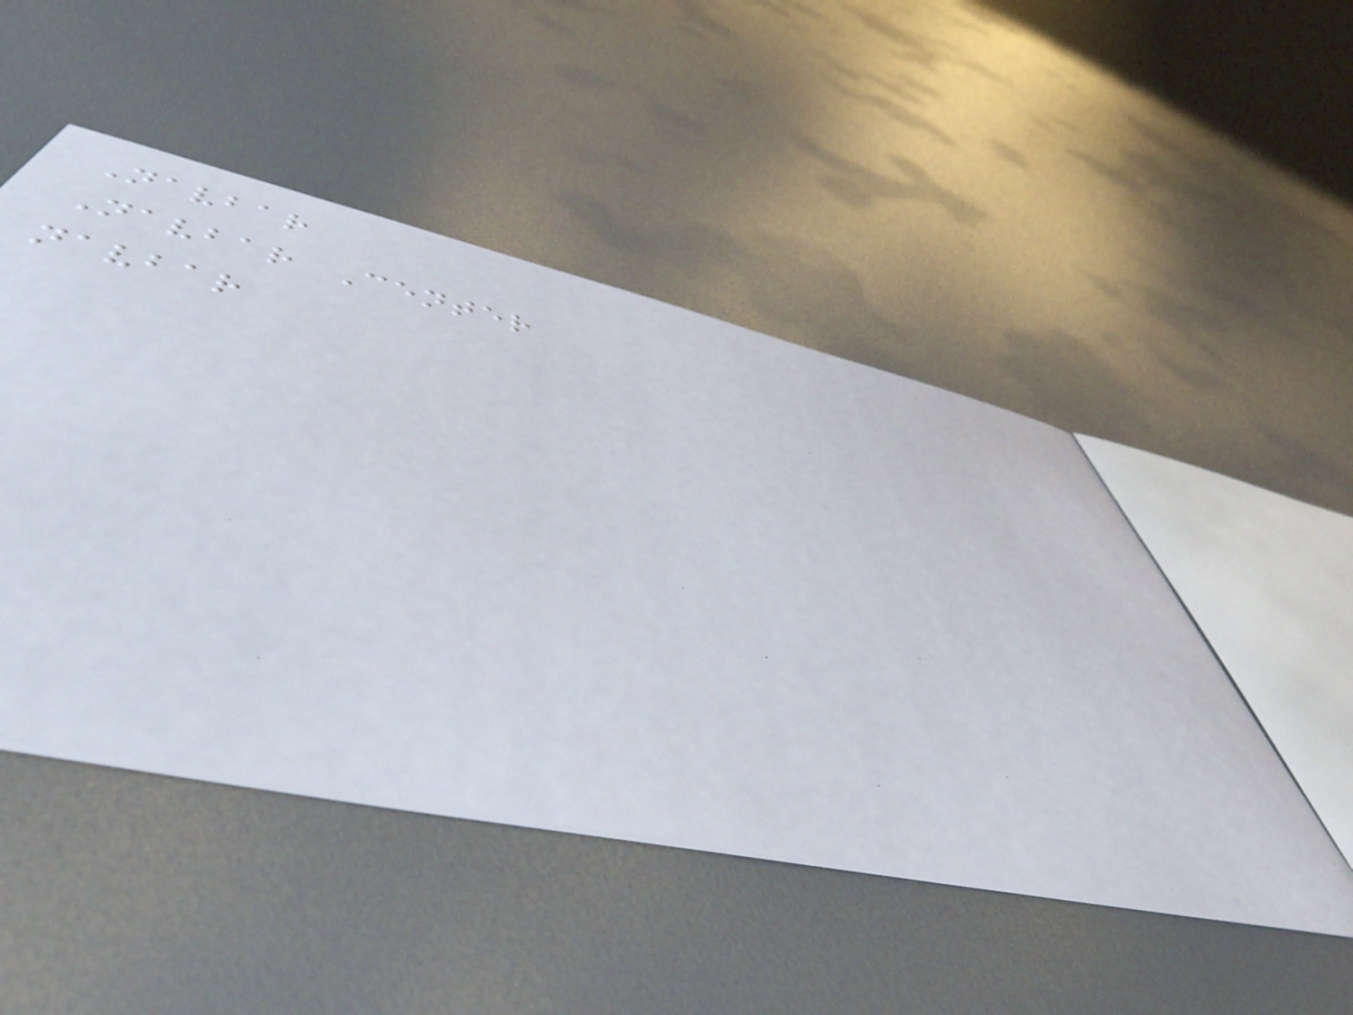Navbar
Navbar Center
navbar
